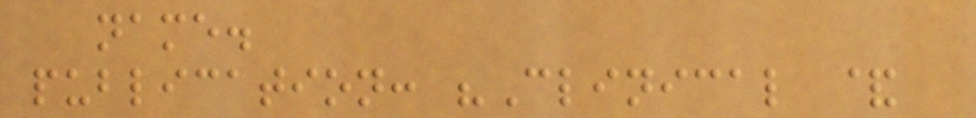name.
publication: "Clinical &
